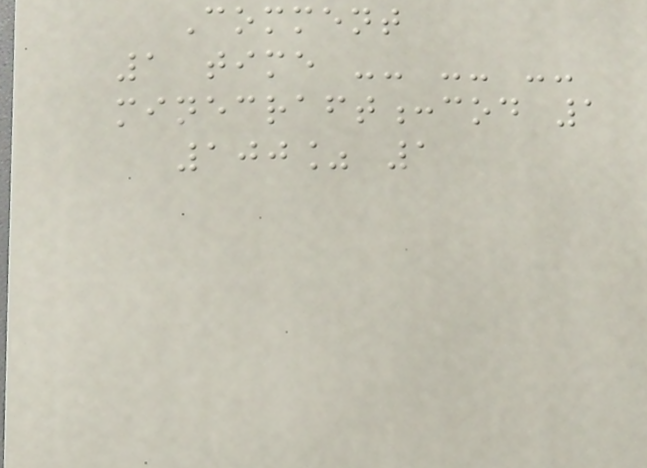Comment
1 time -- -- --
minecraft:cod 1
100% 1
